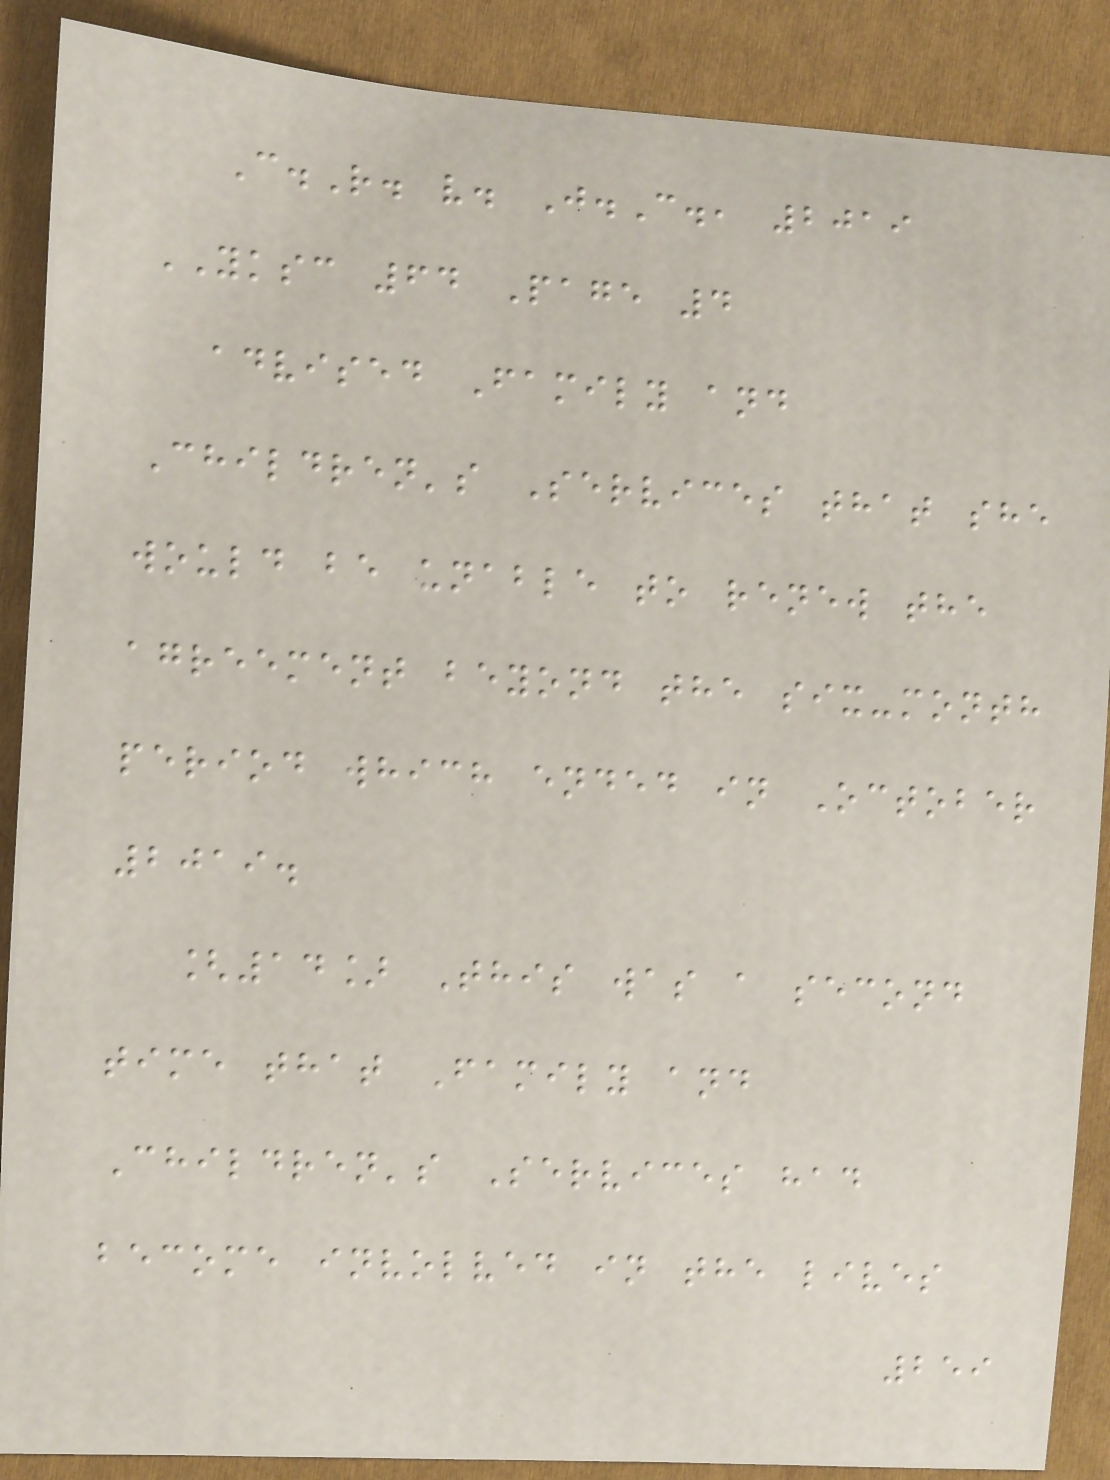C.R. v. J.C., 2019
YKSC 64 Page 4
advised Family and
Children's Services that she
would be unable to renew the
agreement beyond the six-month
period which ended in October
2019.
[14] This was a second
time that Family and
Children's Services had
become involved in the lives
259
